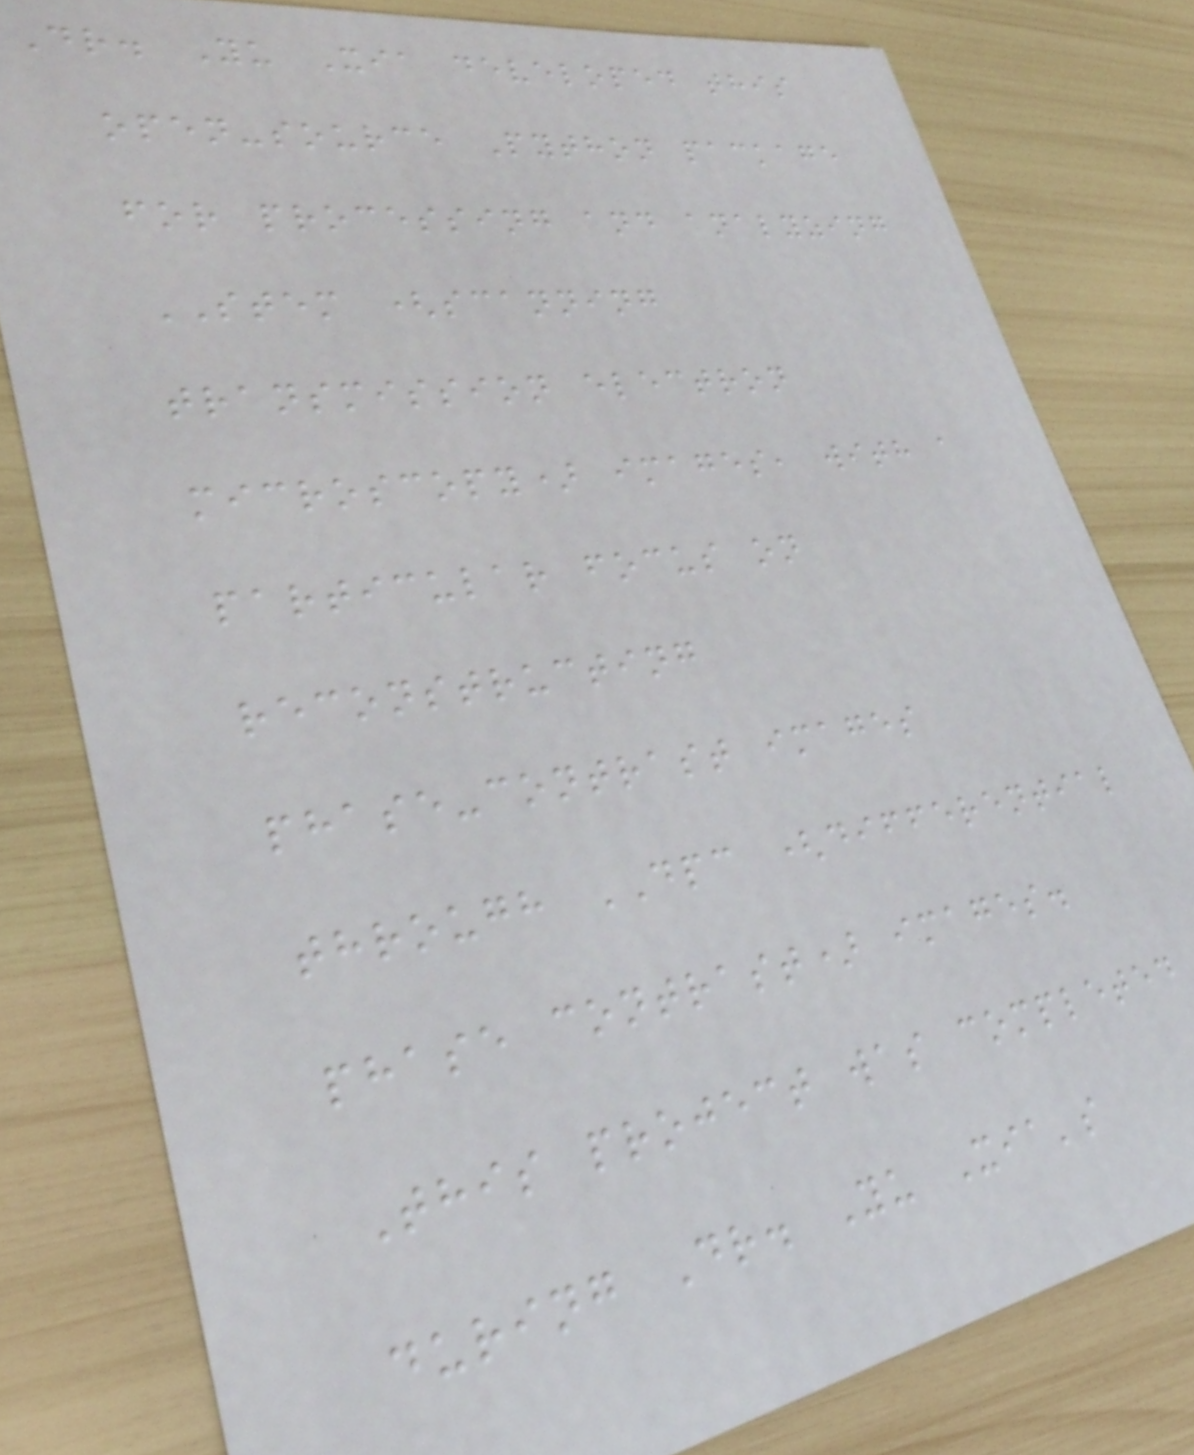Dr. Yu Xia developed this
open-source Python package
for processing and analyzing
STEM (scanning
transmission electron
microscopy) images, with a
particular focus on
reconstructing
phase-contrast images
through DPC (differential
phase contrast) images.
This project was completed
during Dr. Yu Xia's
